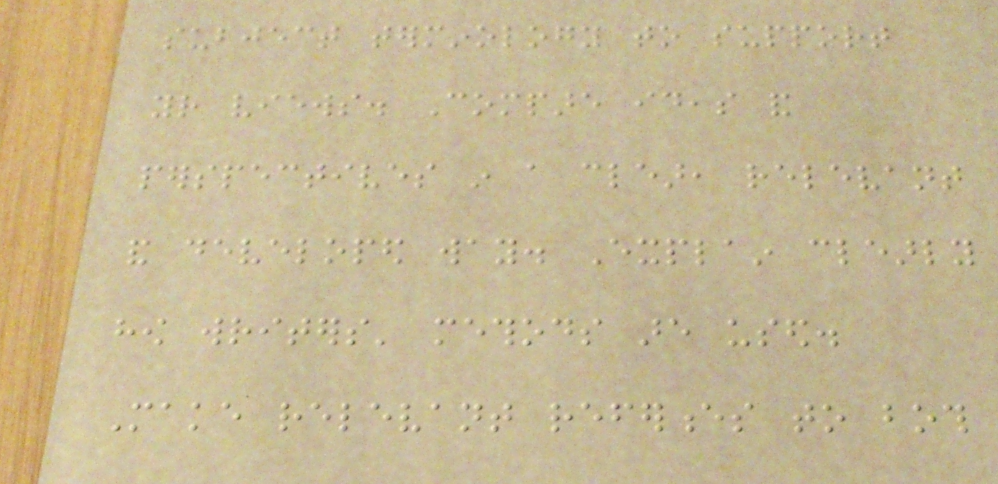subject terminology to support
your views. Compare ideas and
perspectives in a clear, relevant
and developed way. Explain clearly
how writers' methods are used.
Make relevant references to both
